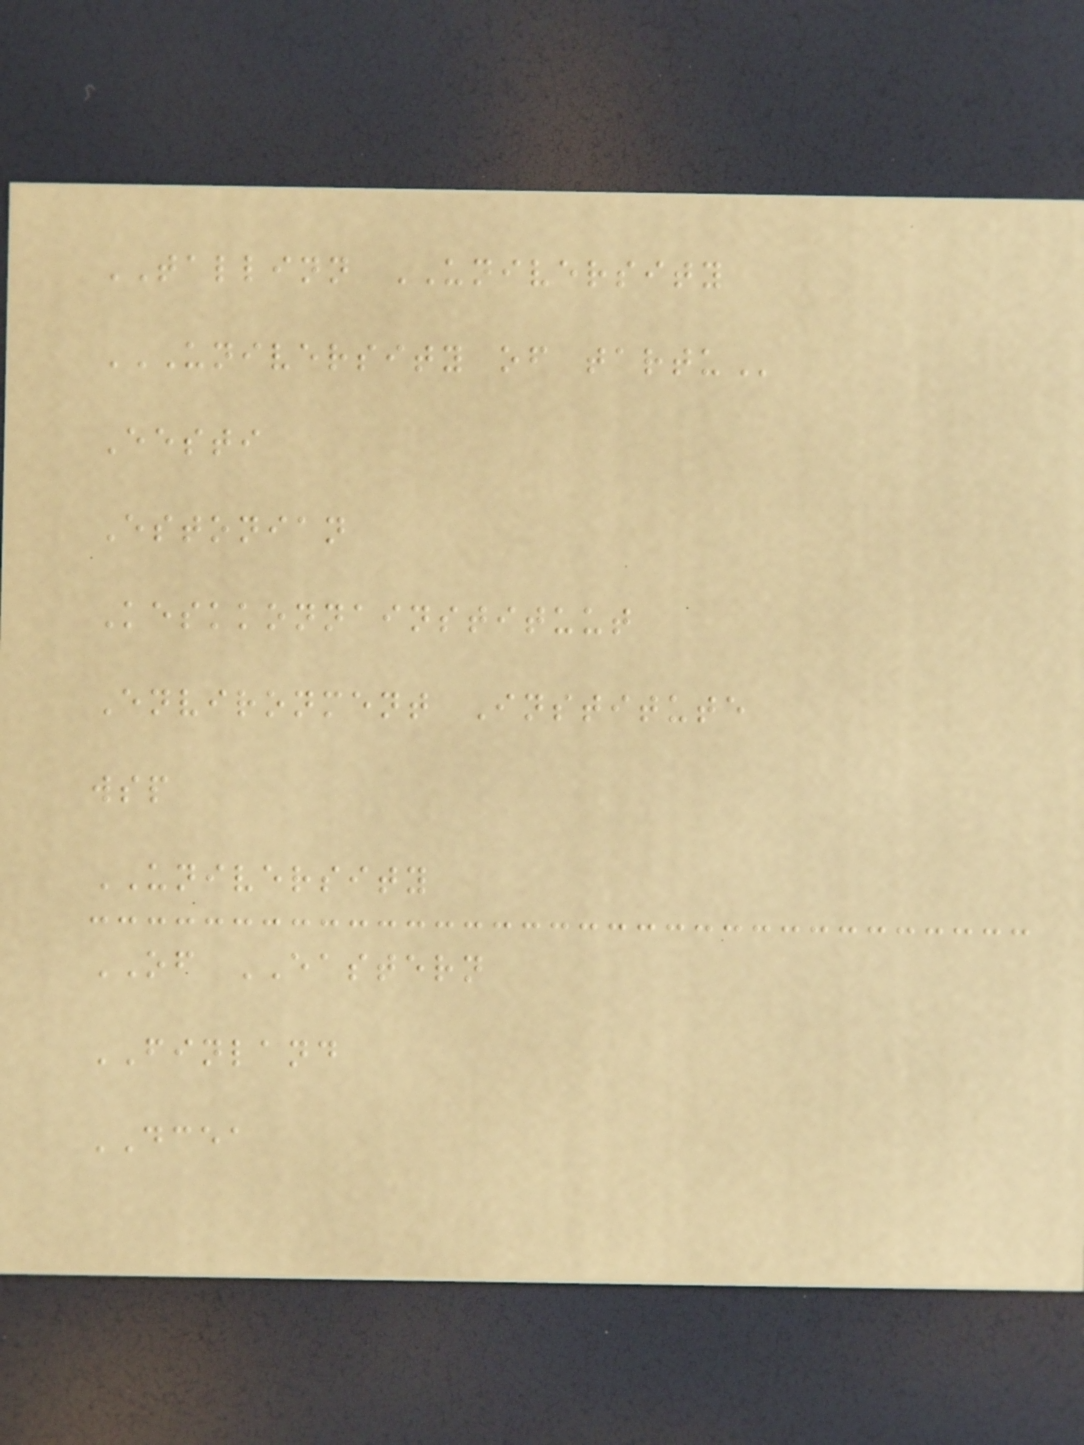TALLINN UNIVERSITY
UNIVERSITY OF TARTU
Eesti
Estonian
Keskkonnainstituut
Environment Institute
wsp
UNIVERSITY
OF EASTERN
FINLAND
DCEA
